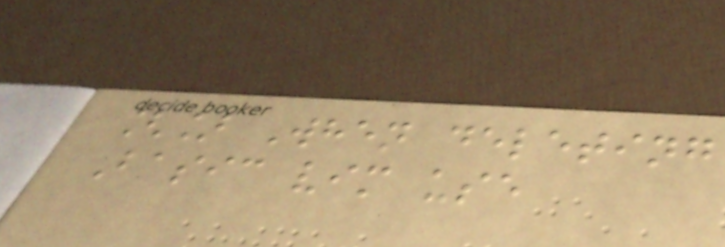[] When deleting
Basic vim use
